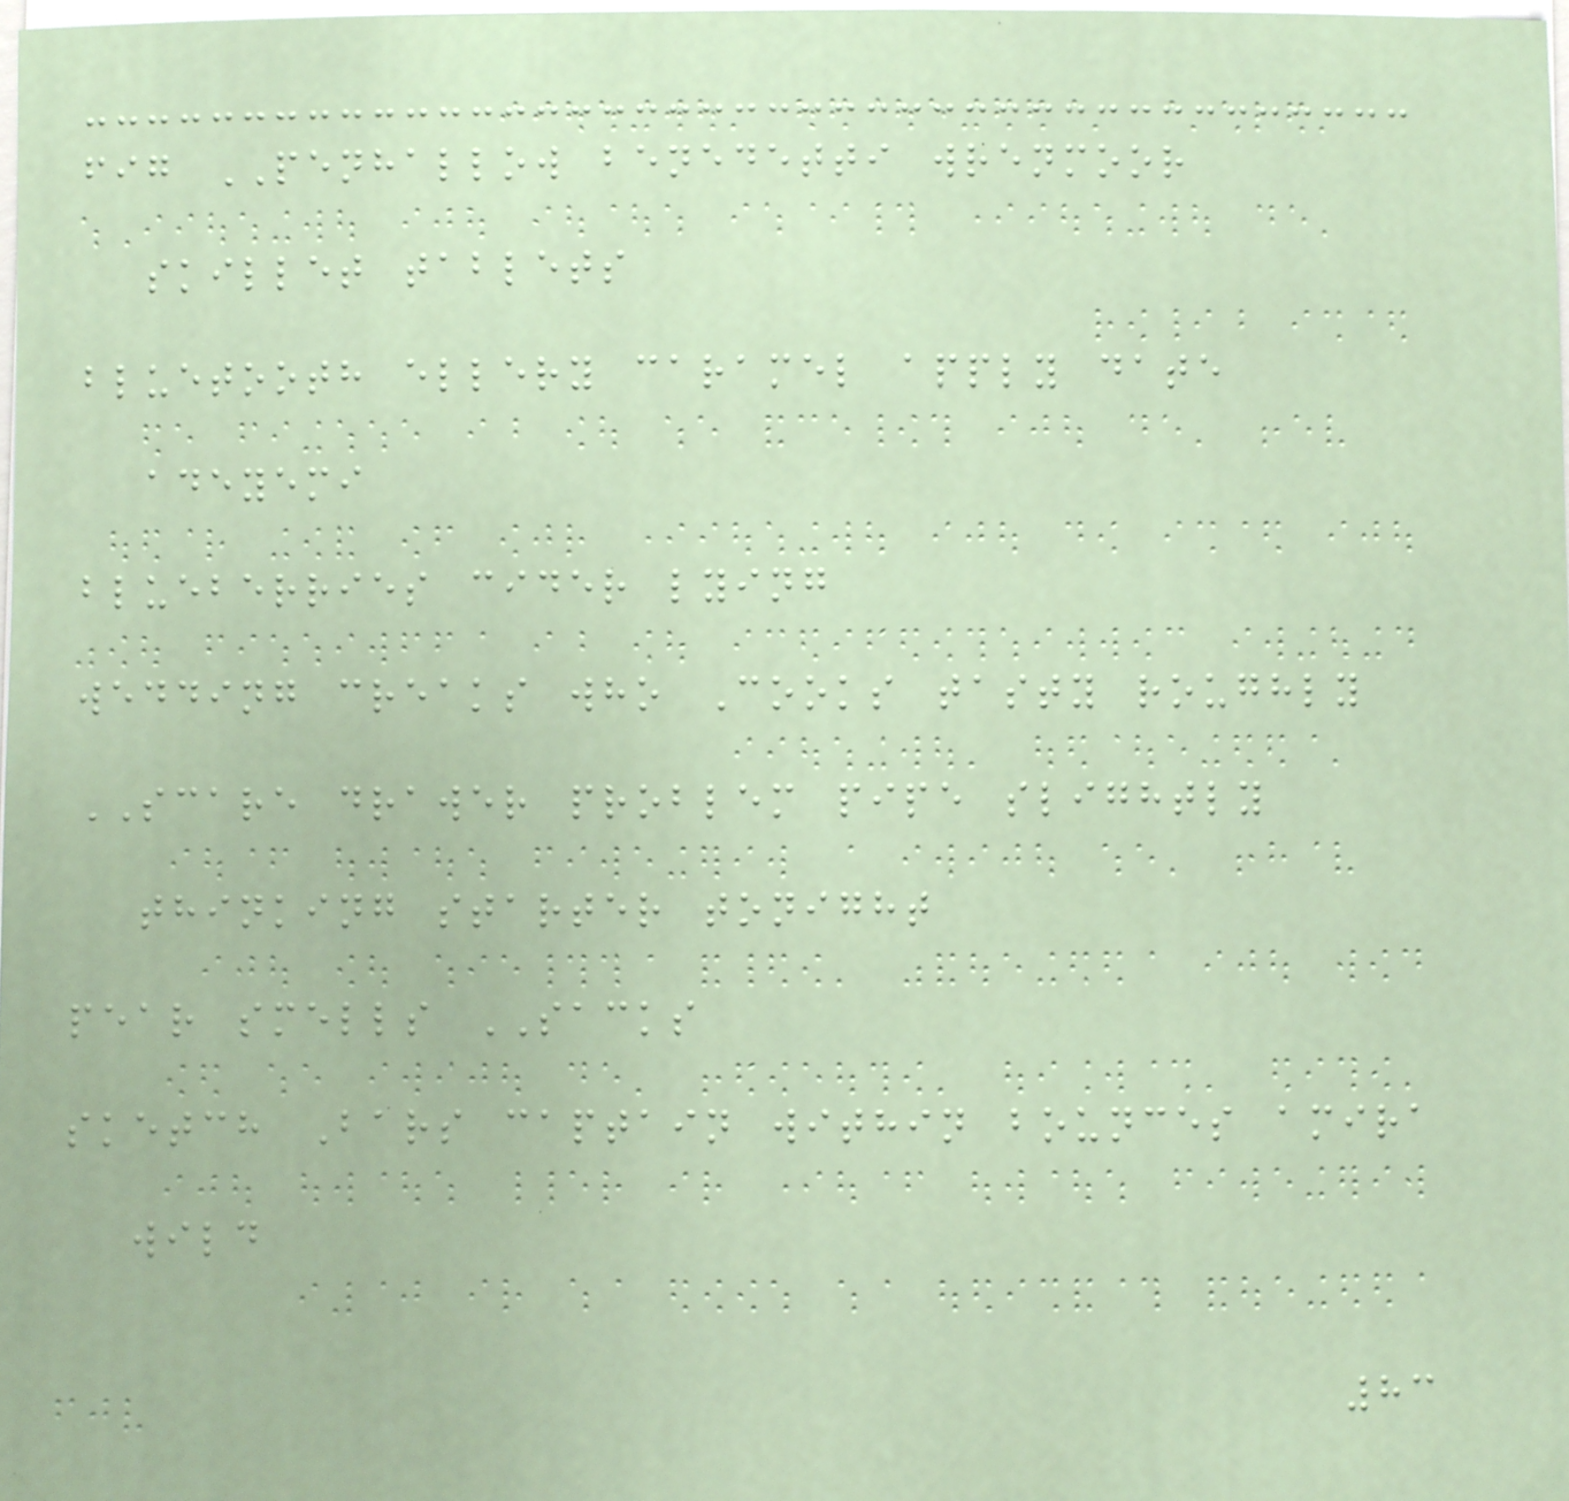fig PENHALLOW benedetti wrenmoor
skillet tablets
bluetooth ellery caramel apply date
adeyemi
blueberries cider lying
wedding creaks who Cooks tasty roughly
SCARE drawer problem pipe slightly
thinking starter tonight
pear smells SACKS
sketch Bars captain within bounces amira
wild
83
